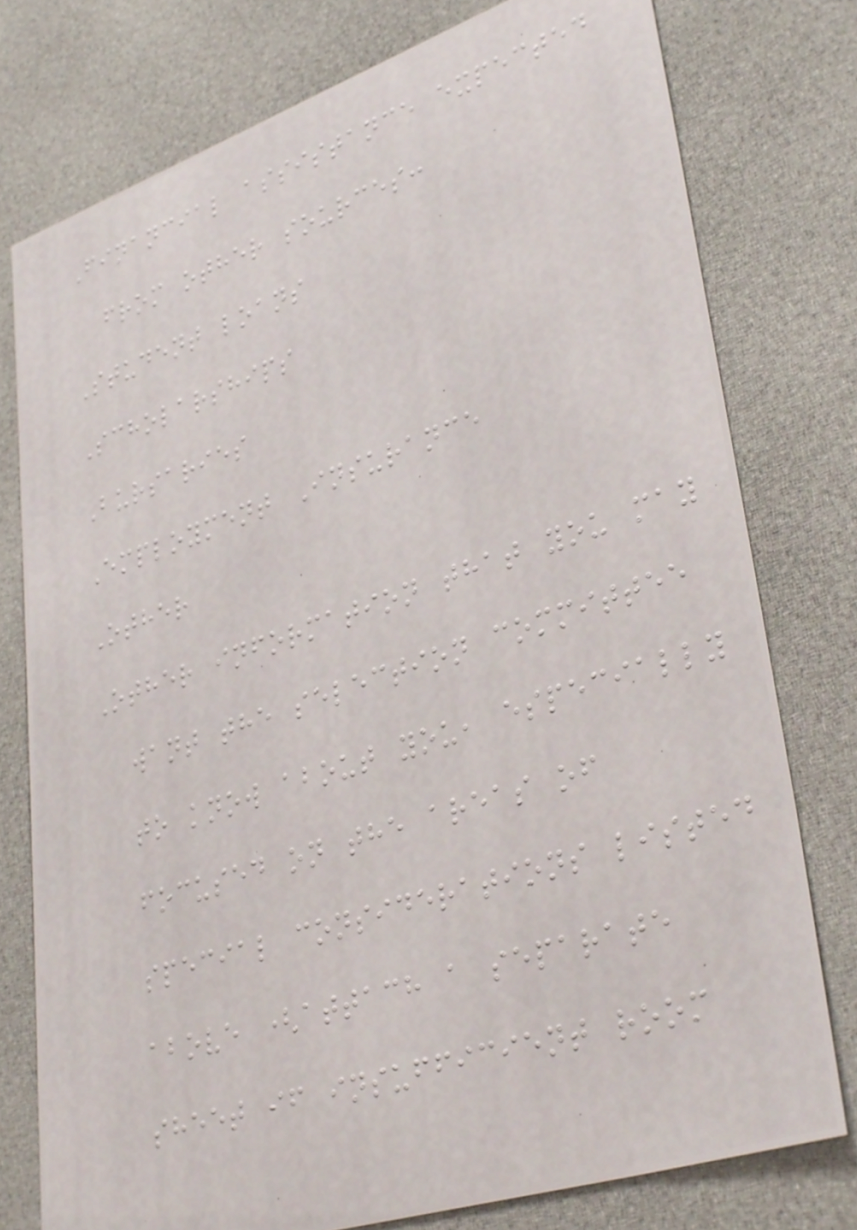Financial assistance expected
from other sources:
Student loans
Scholarships
Bursaries
Employment Insurance
Other
Other information that you may
want the selection committee
to know about you, especially
focused on the areas of
special considerations listed
above (attach a separate
sheet if insufficient room
